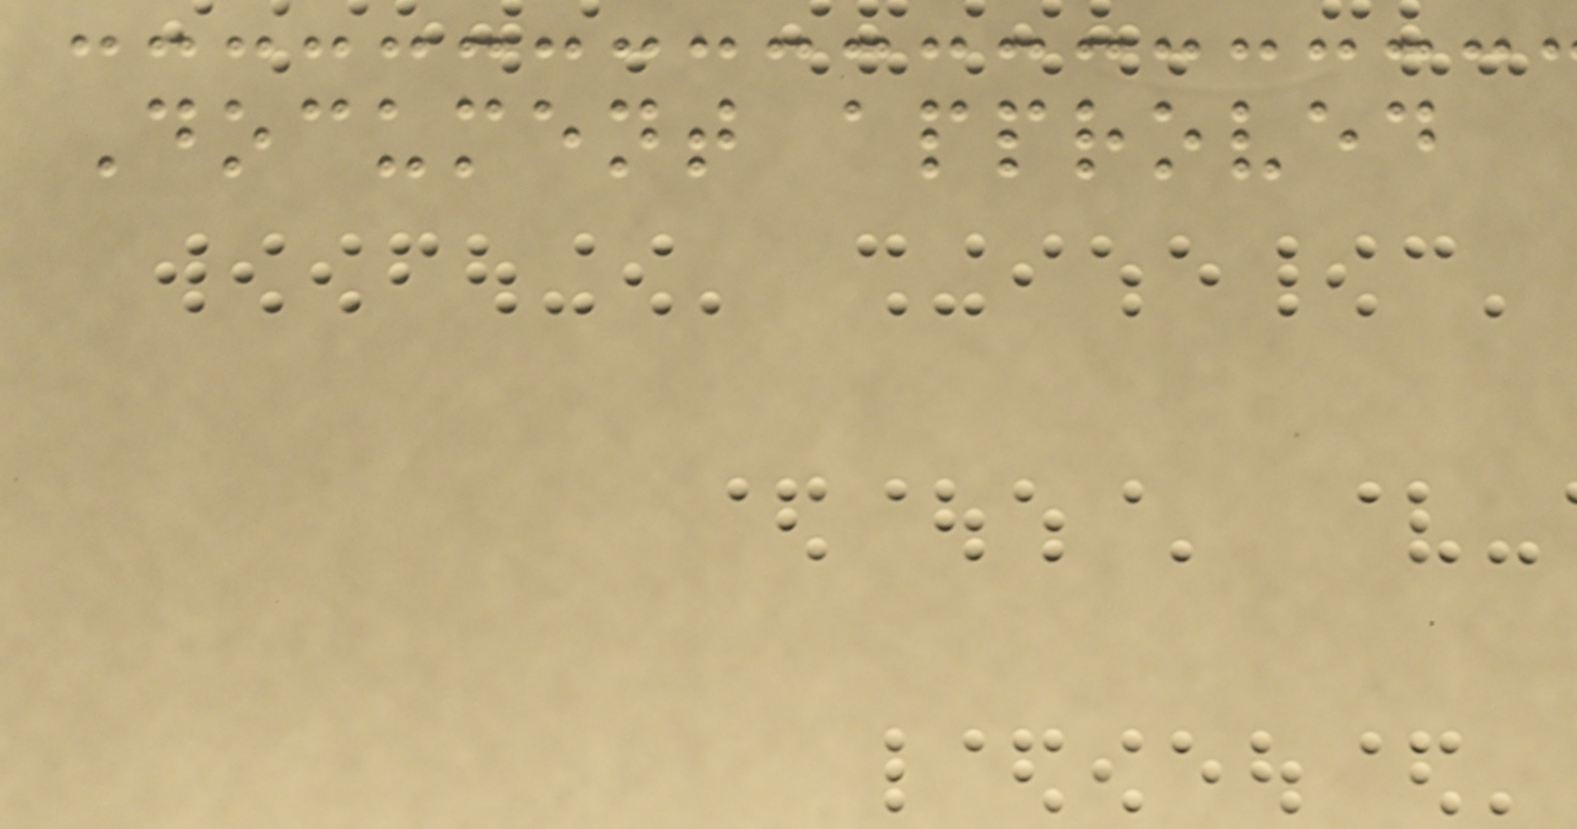Document approved
